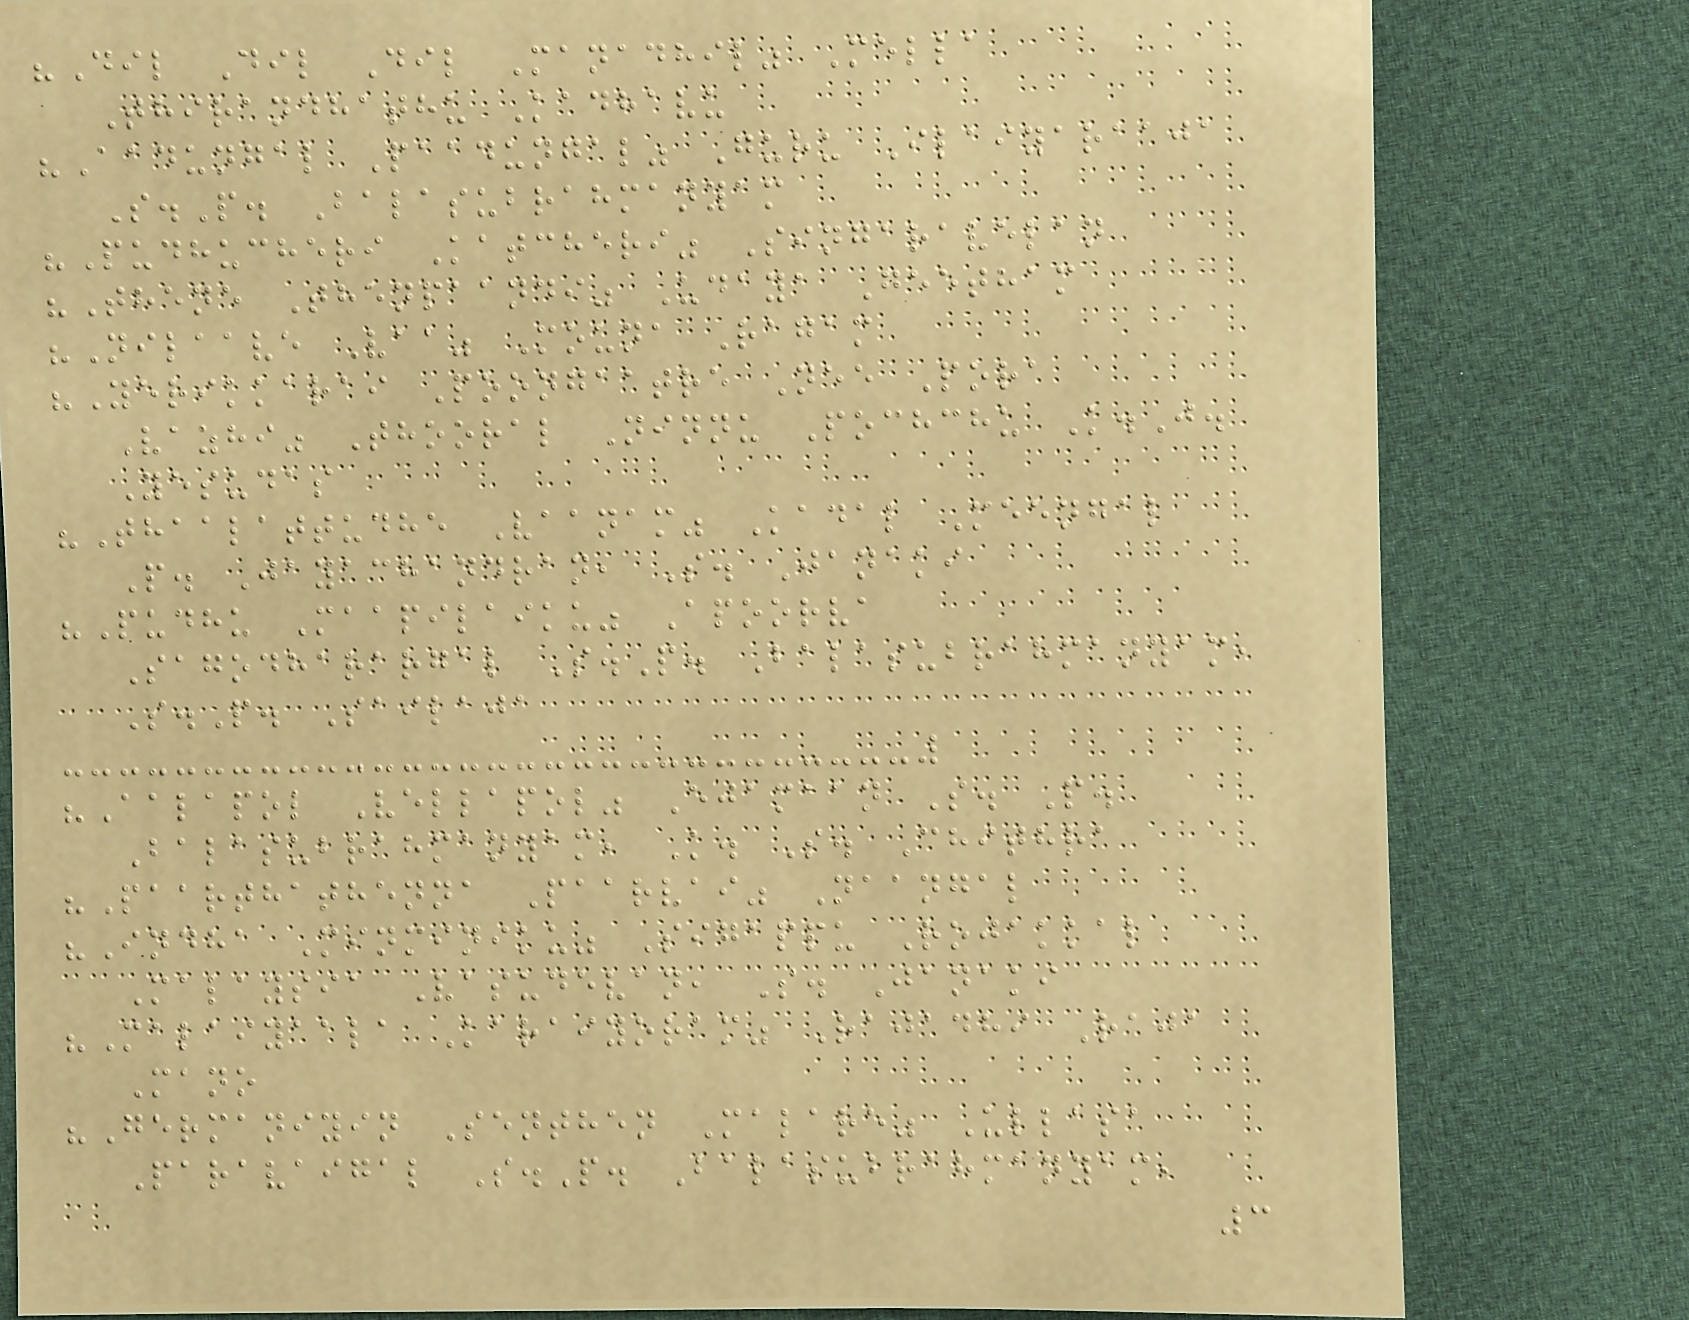"Dil Dil Dil Manadhil" Mella
Thirandhathu Kadhavu
"Aadungal Paadungal" Guru Ilaiyaraaja
S.P. Balasubrahmanyam
"Pudhucheri Katcheri" Singaravelan
"Thene Thenpaandi" Udaya Geetham
"Nilaave Vaa" Mouna Ragam
"Yerikkarai Poongaatre Nee Pora
Vazhi" Thooral Ninnu Pochchu K.J.
Yesudas
"Thaalattudhe Vaanam" Kadal Meengal
P. Jayachandran, S. Janaki
"Pudhu Maapilaiku" Apoorva
Sagodharargal S.P. Balasubrahmanyam,
S.P. Sailaja
"Aalapol Vellapol" Ejamaan S. P.
Balasubrahmanyam, K. S. Chithra
"Paarthathenna Paarvai" Naangal
"Indha Minminiku" Sigappu Rojakkal
Malaysia Vasudevan, S. Janaki
"Malaiyaala Karaiyoram" Rajadhi Raja
Mano
"Germaniyin Senthen Malare" Ullasa
Paravaigal S.P. Balasubrahmanyam,
3
